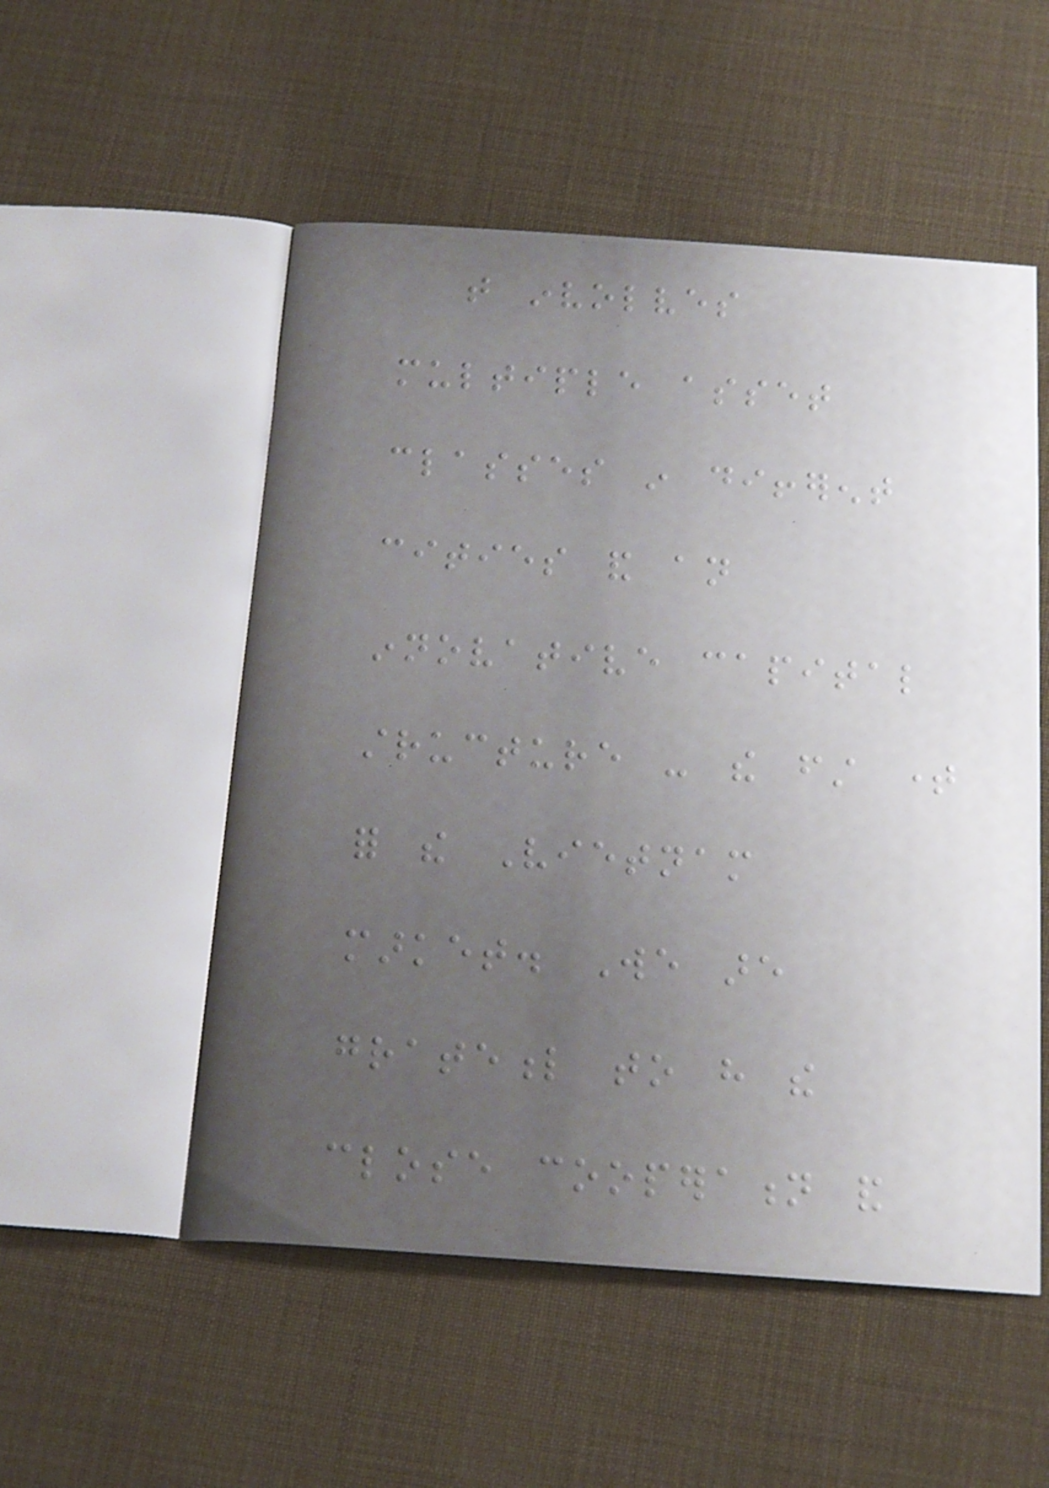that involves
multiple asset
classes in different
cities and an
innovative capital
structure - the first time
for the Vietnam
market. We are
grateful to have the
close cooperation and
